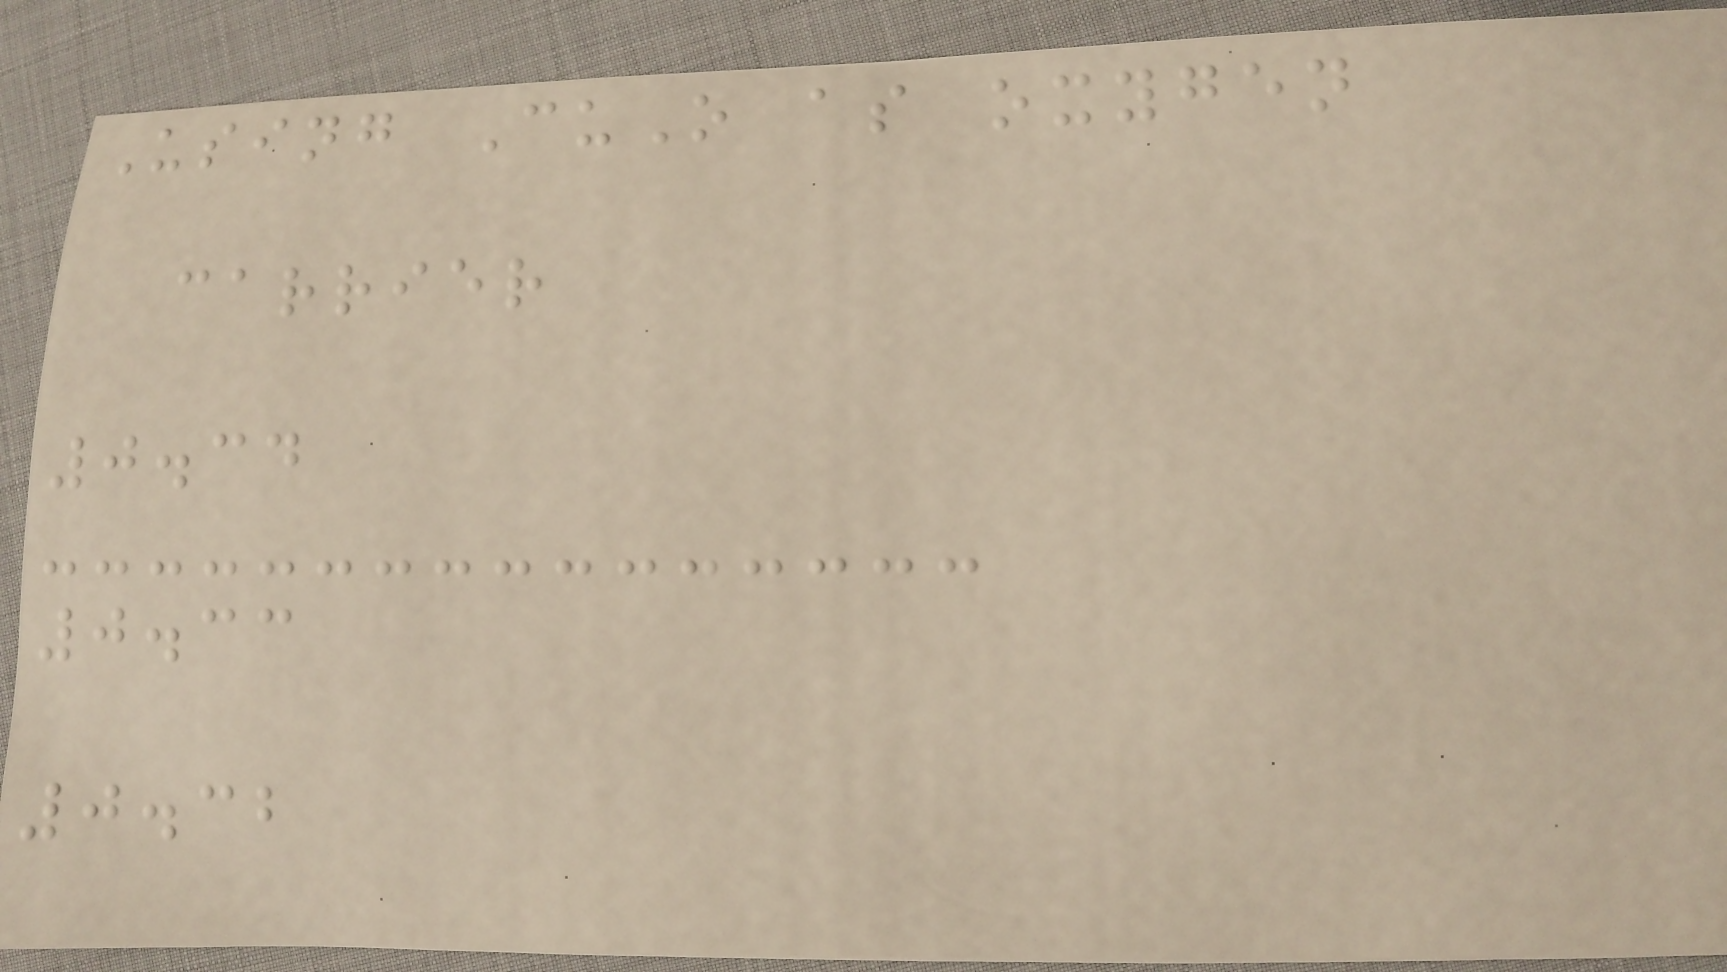Using CuO as oxygen
carrier
0.34
0.33
0.32
